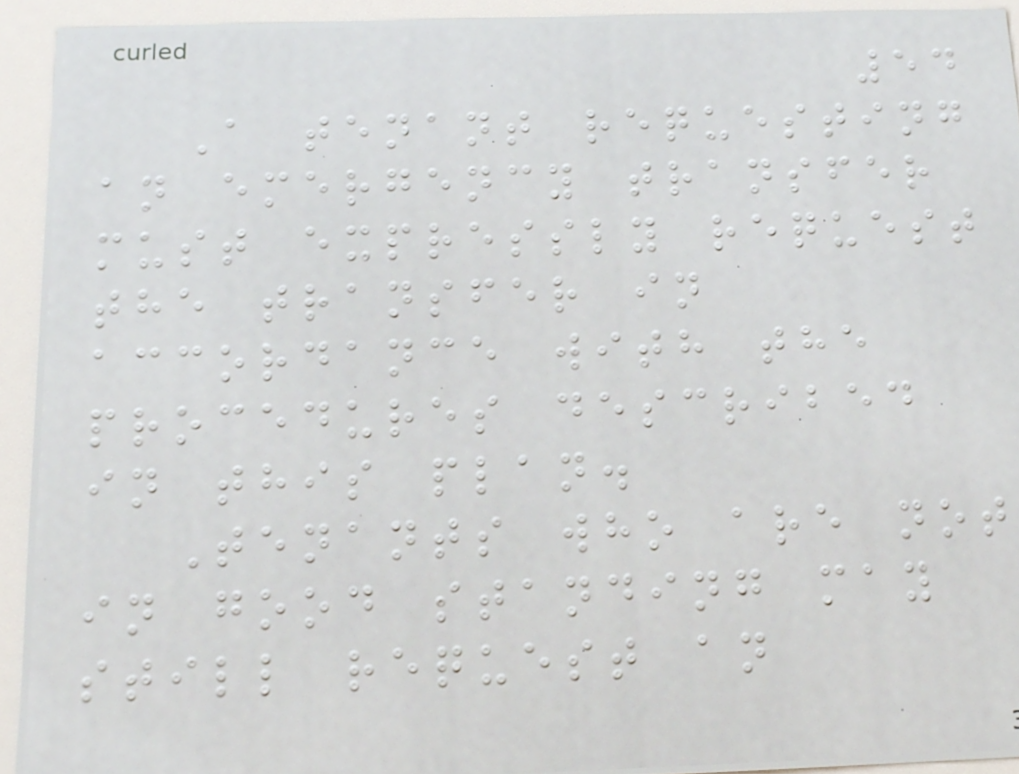54
A tenant requesting
an emergency transfer
must expressly request
the transfer in
accordance with the
procedures described
in this plan.
Tenants who are not
in good standing may
still request an
